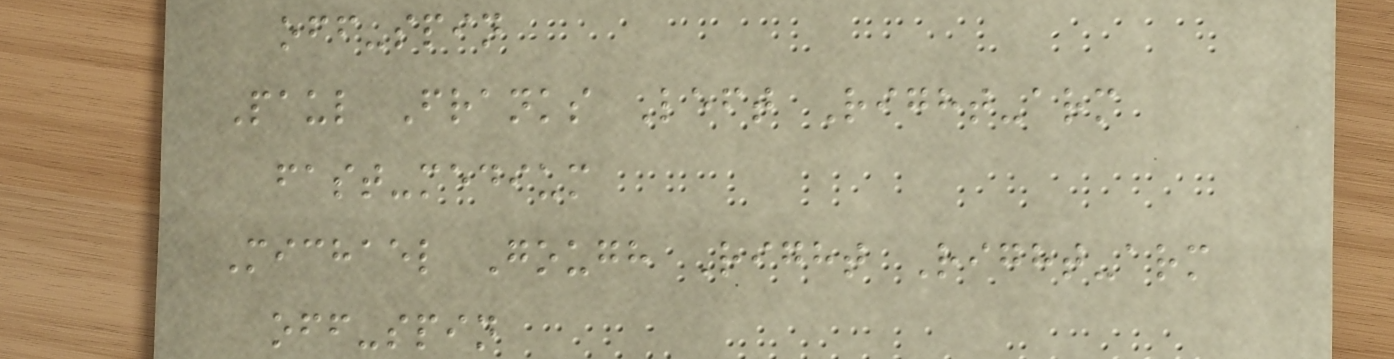off-spin
Paul Franks Left Right-arm
fast-medium
Michael Gough Right Right-arm
off-spin
